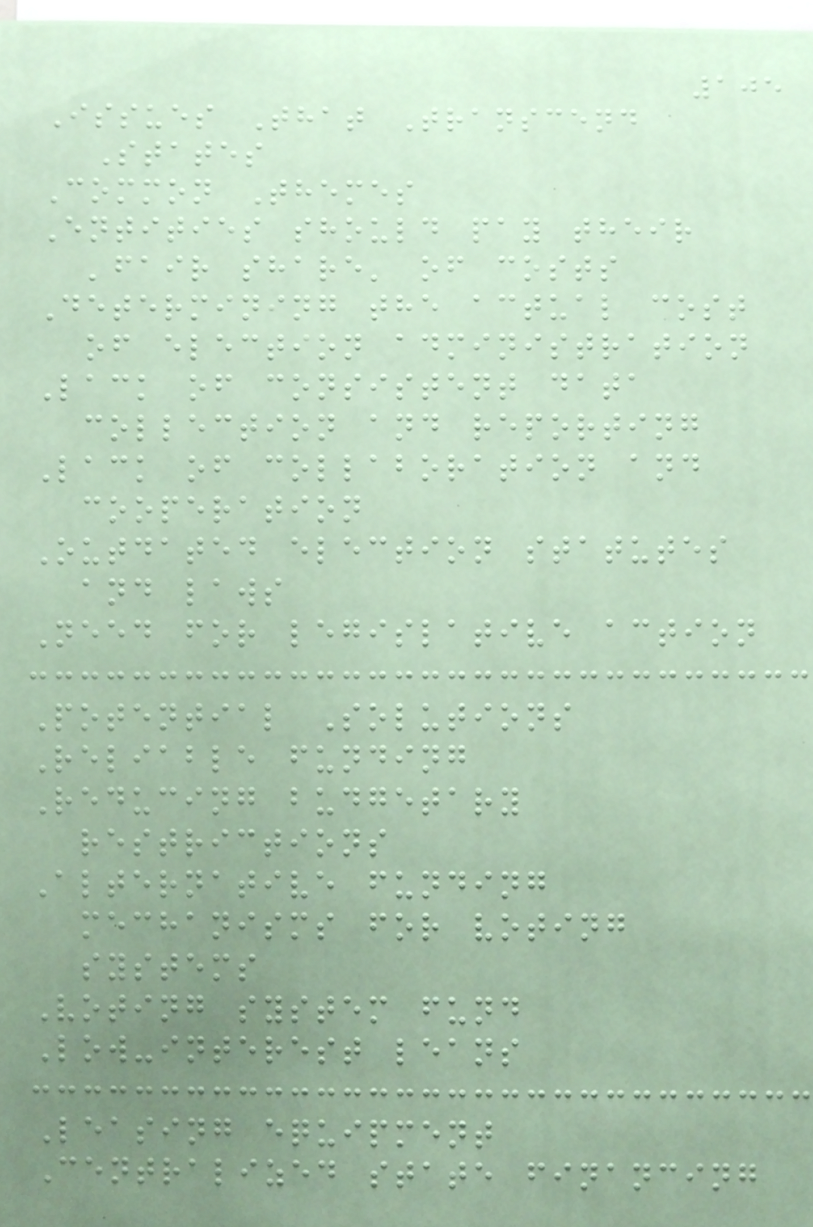105
Issues That Transcend
States
Common Themes
Entities should pay their
'fair share' of costs
Determining the actual cost
of election administration
Lack of consistent data
collection and reporting
Lack of collaboration and
cooperation
Outdated election statutes
and laws
Need for legislative action
Potential Solutions
Reliable funding
Reducing budgetary
restrictions
Alternative funding
mechanisms for voting
systems
Voting system fund
Low-interest leans
Leasing equipment
Centralized state financing
